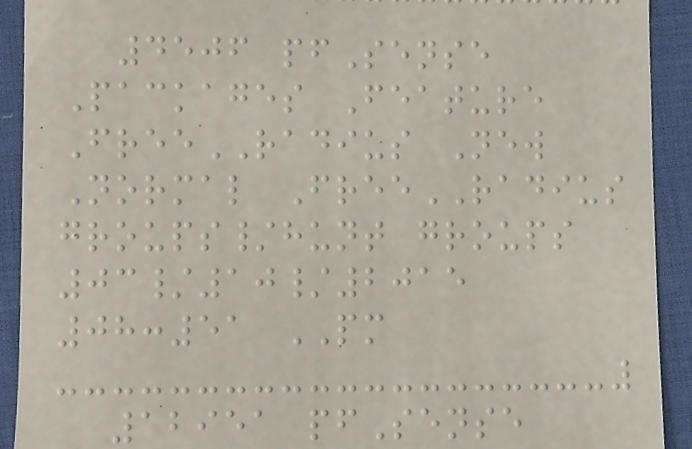4506 pfSense
Packages Feature
FreeRADIUS New
Normal FreeRADIUS
groups/hunt groups
03/10/2015
08:51 PM
12951 pfSense
